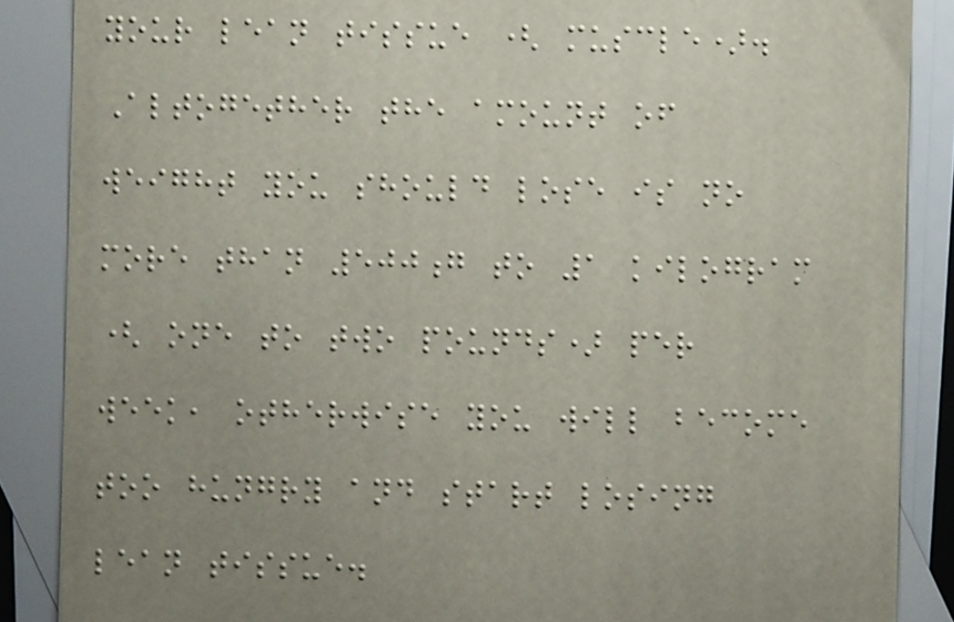your lean tissue ( muscle).
Altogether the amount of
weight you should lose is no
more than 500g to 1 kilogram
( one to two pounds) per
week, otherwise you will become
too hungry and start losing
lean tissue.
